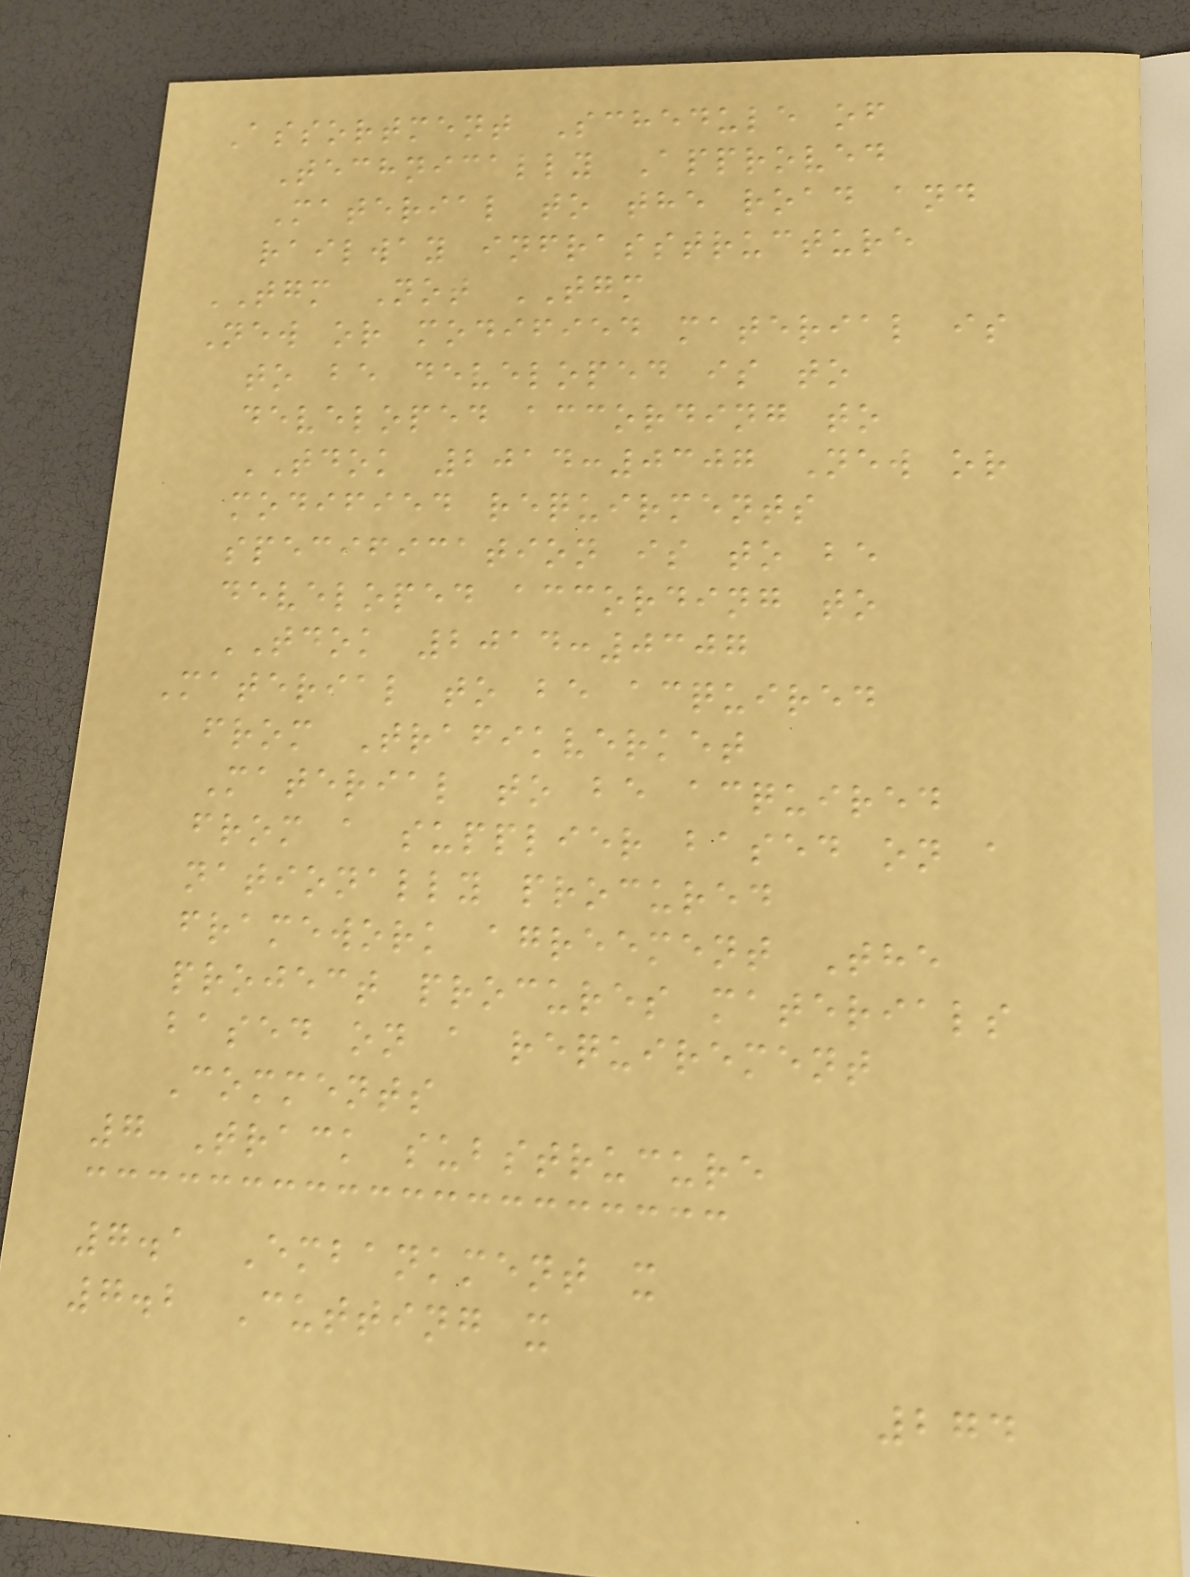Assortment Schedule of
Technically Approved
Material to the road and
railway infrasstructure
TGM Not TGM
New or modified material is
to be developed is to
developed according to
TDOK 2014:0307 New or
modified requirments
specification is to be
developed according to
TDOK 2014:0307
Material to be acquired
from Trafikverket
Material to be acquired
from a supplier based on a
nationally procured
framework agreement The
project procures materials
based on a requirement
Comments
7 Track substrucure
7.1 Embankment x
7.2 Cutting x
274
